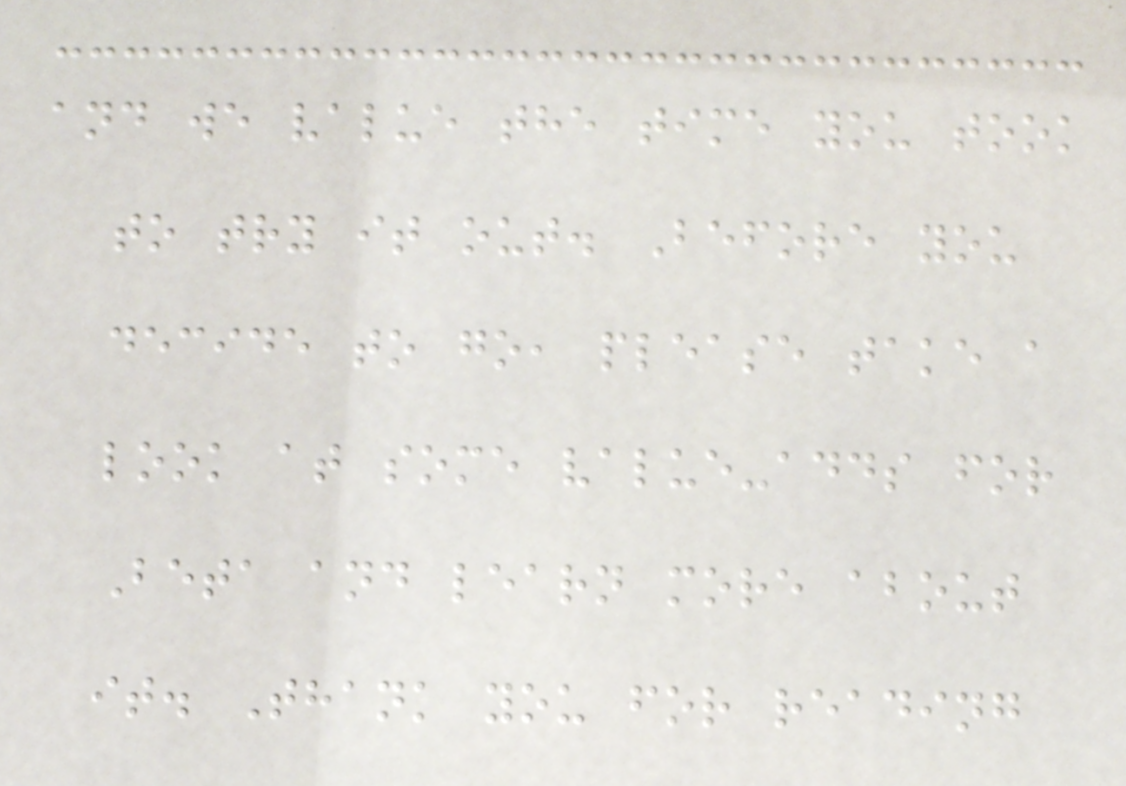and we value the time you took
to try it out. Before you
decide to go, please take a
look at some value-adds for
Beta and learn more about
it. Thank you for reading
